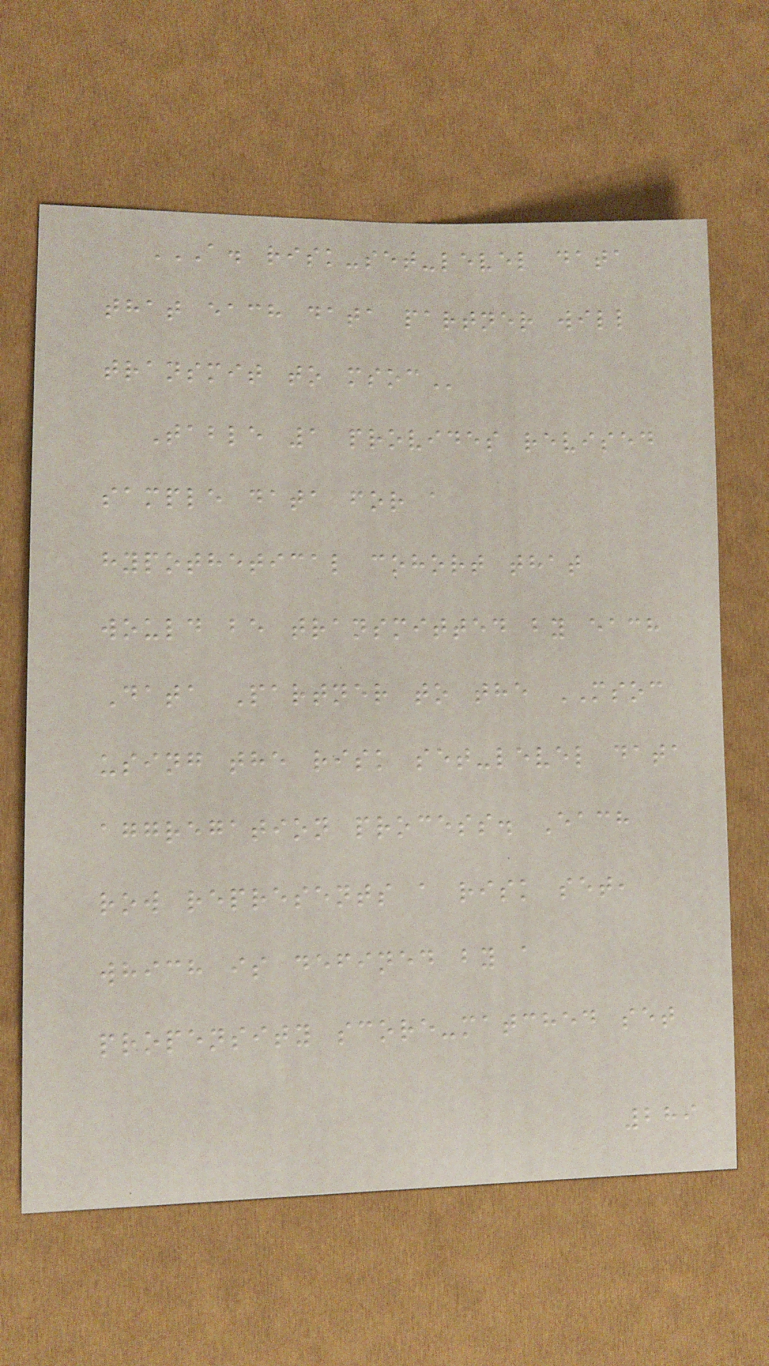A. RISK-SET-LEVEL DATA
THAT EACH DATA PARTNER WILL
TRANSMIT TO MSOC
Table 1 provides revised
sample data for a
hypothetical cohort that
would be transmitted by each
Data Partner to the MSOC
using the risk set-level data
aggregation process. Each
row represents a risk set,
which is defined by a
propensity score-matched set
289
